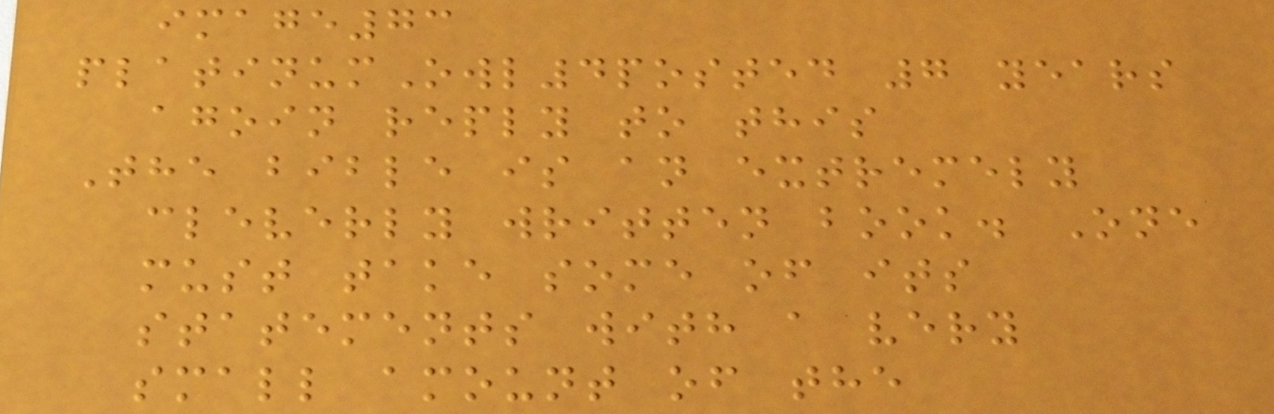image73
platinumOwl4posted 7 years
agoin reply to this
The bible is an extremely
cleverly written book. One
must take some of its
statements with a very
small amount of the
